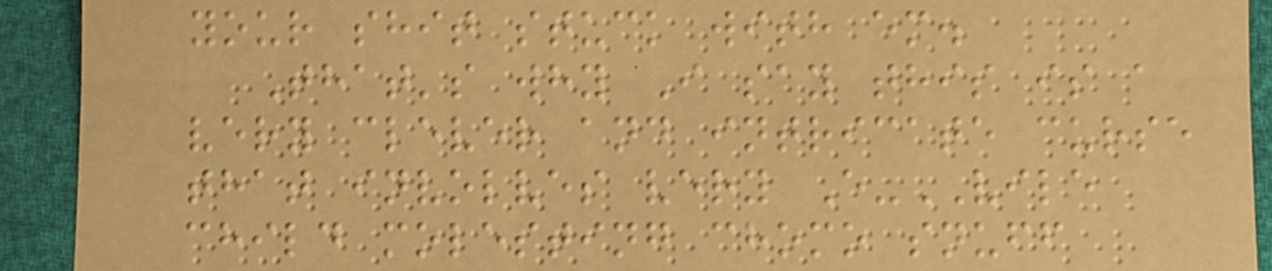your shit stuck with em.
That's why I say this is a
very clever and intricate curse
that involves very E-VILE
child molesting chomo snuff
